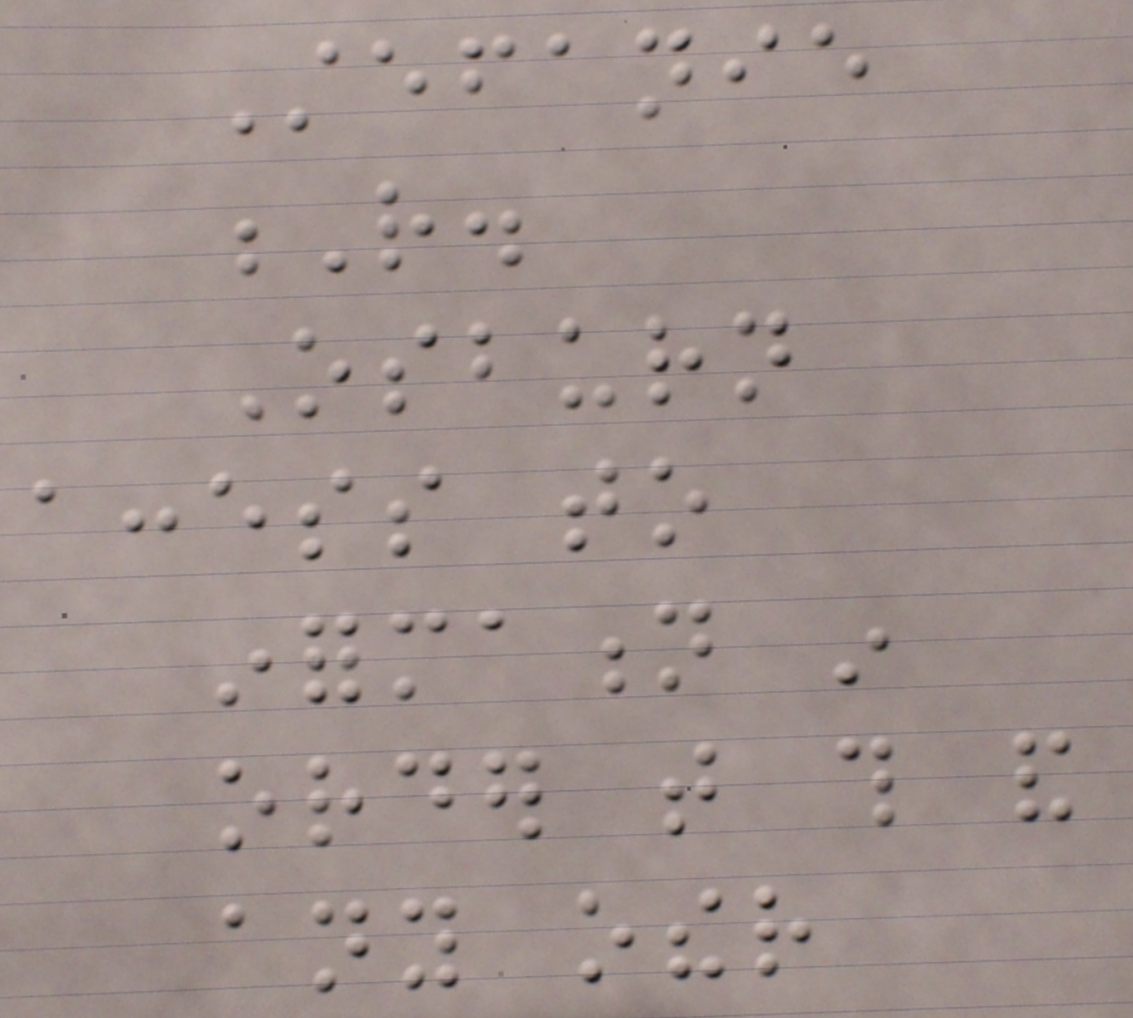Stefanie
R.
Osburn
access to
information in
order that this and
any other
